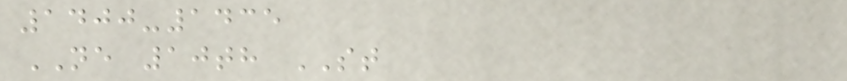1400-1435
NE 10th ST
